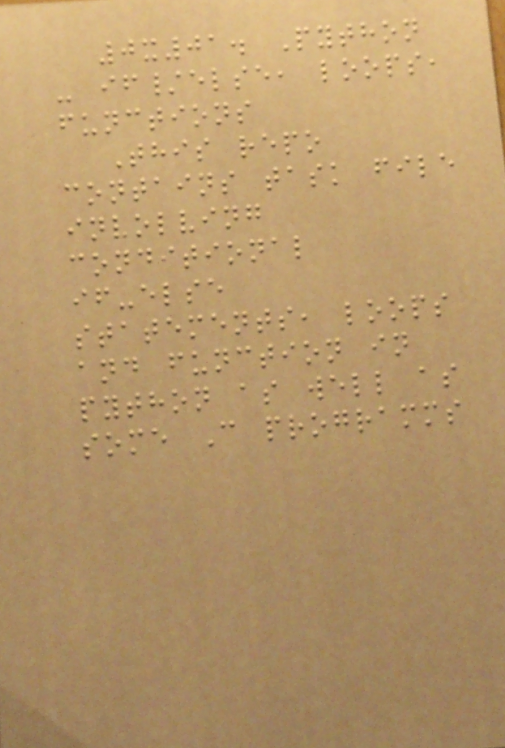0x01. Python
- if/else, loops,
functions
This repo
contains task file
involving
conditional
if-else
statements, loops
and function in
python as well as
some C programms
